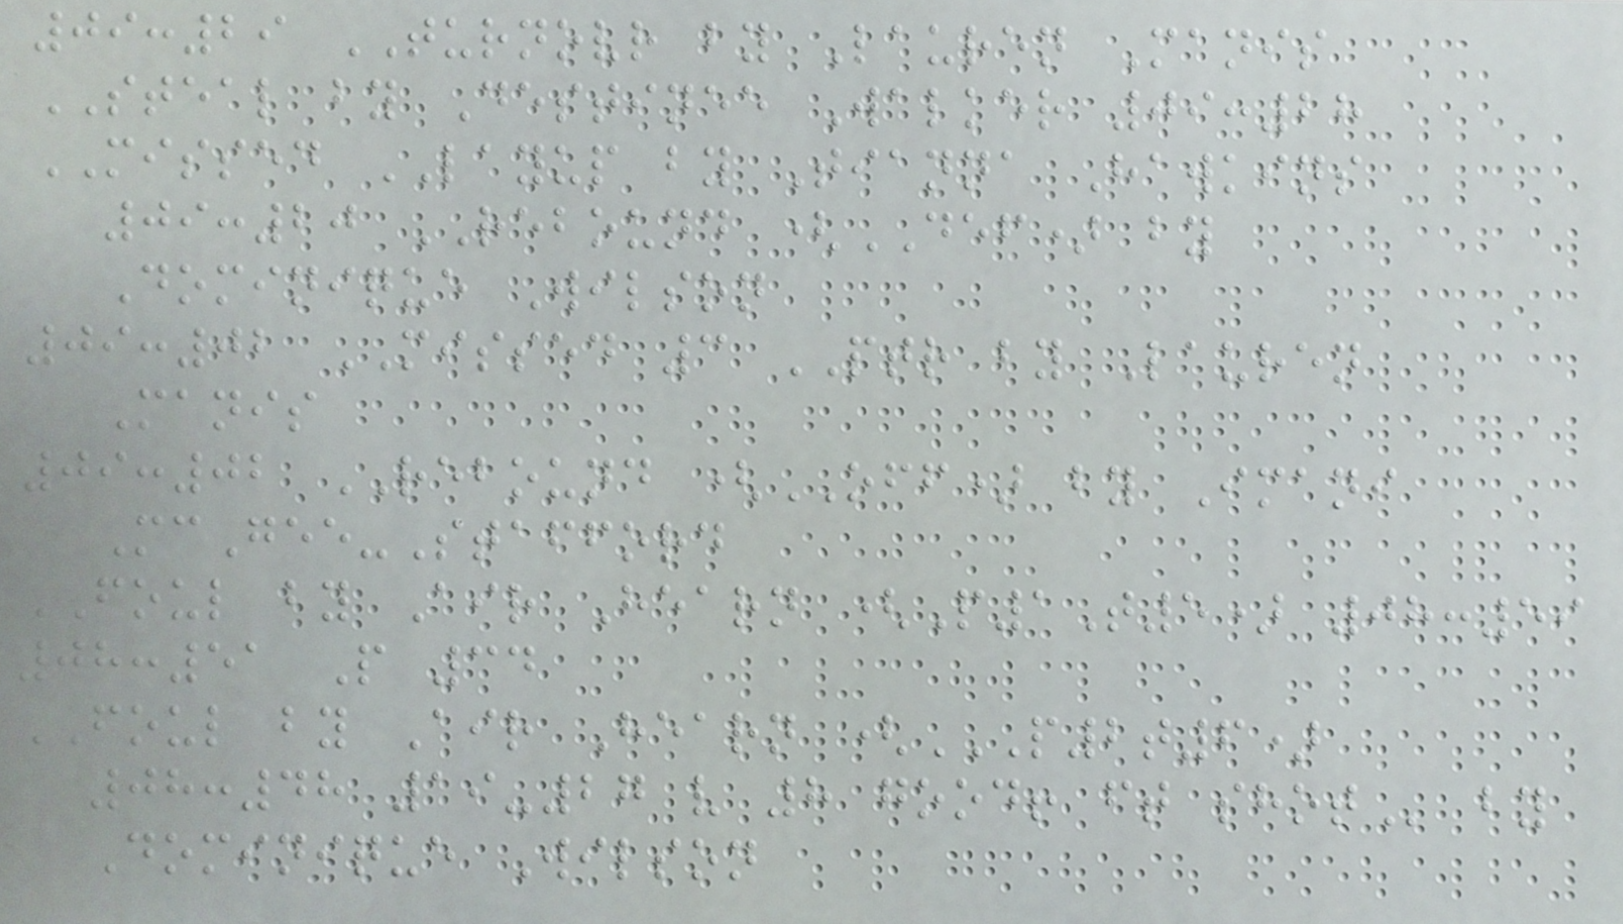09:29 TURNOVR by Lauren Manis
STEAL by Destinee Walker 09:28
MISSED LAYUP by Tianna Hawkins
09:20 REBOUND (DEF) by
Dominique Wilson
09:02 MISSED 3 PTR by Lauren
Manis
09:02 REBOUND (OFF) by Imani
McGee-Stafford
FOUL by Air Hearn (P1T5) 08:59
08:51 P 34
FOUL by Air Hearn (P2T6)
08:48 19-27 V 8 GOOD! FT SHOT by
Dominique Wilson
